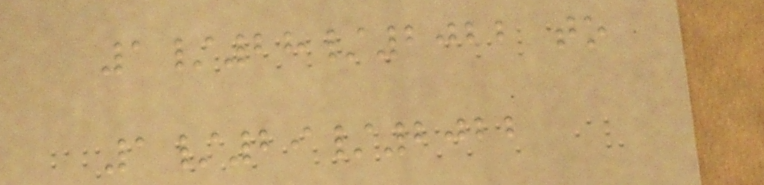1/28/2022 to
1/29/2022
